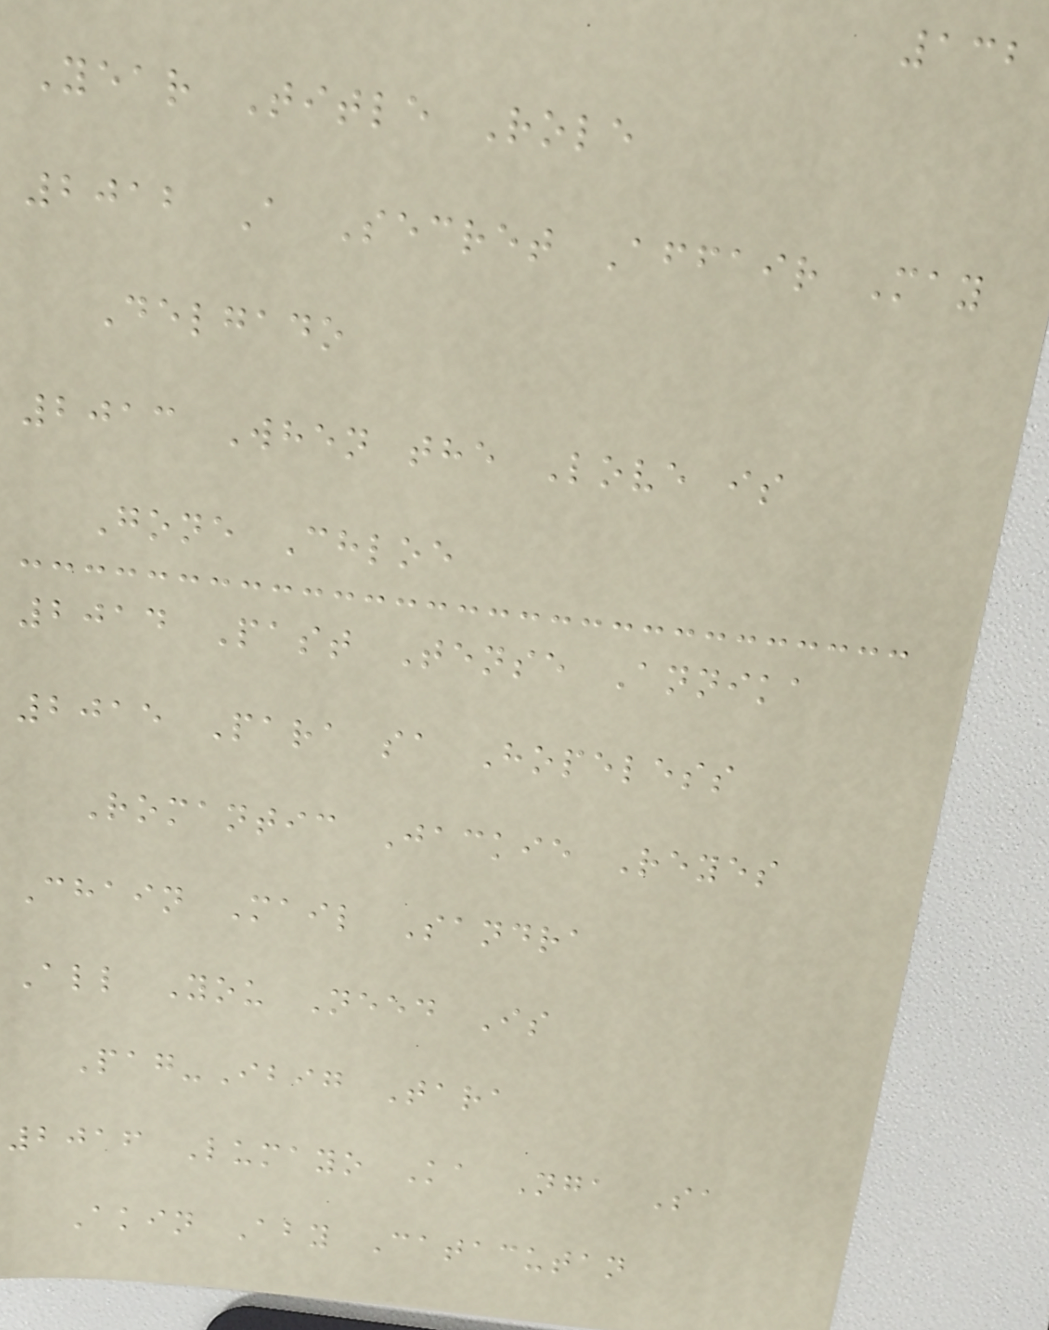132
Year Title Role
2012 A Secret Affair May
Delgado
2013 When the Love is
Gone Chloe
2014 Past Tense Annika
2015 Para sa Hopeless
Romantic Jackie Reyes
Chain Mail Sandra
All You Need Is
Pag-Ibig Tara
2016 Lumayo Ka Nga Sa
Akin Aby Catacutan
